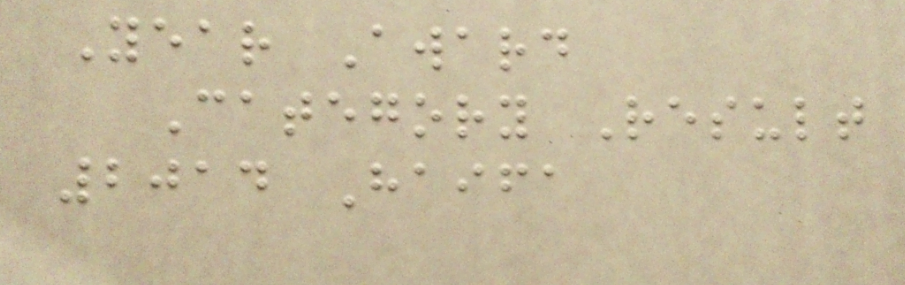Year Award
Category Result
2014 Haifa
